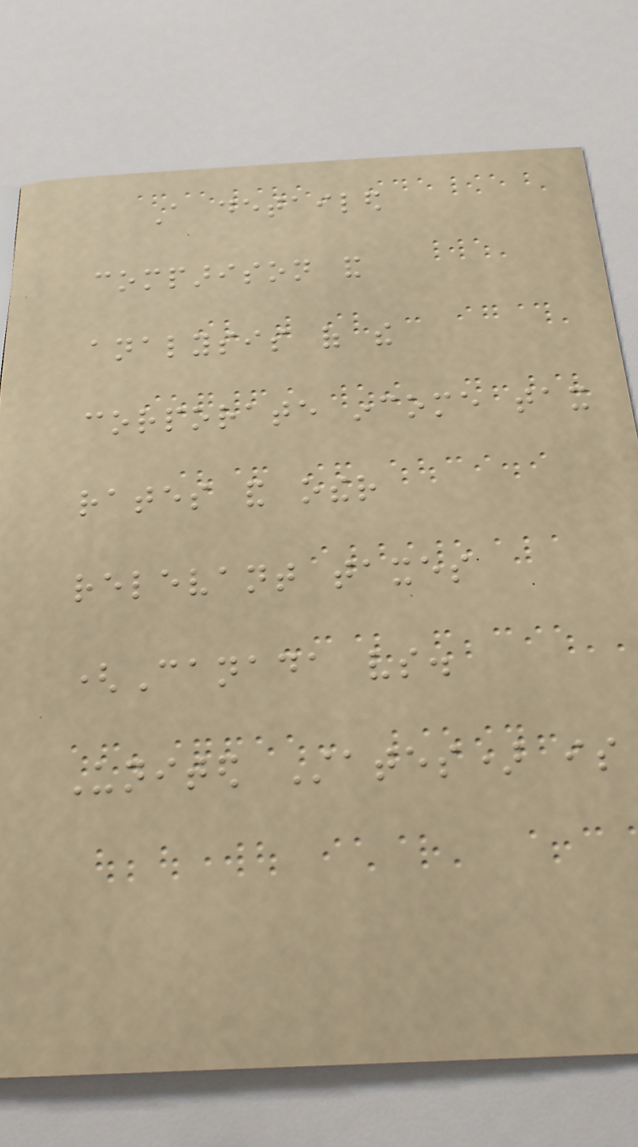A detailed
comparison and
analysis of the
corporate income tax
rates and other
relevant taxes
(Canada vs.
United States) is
